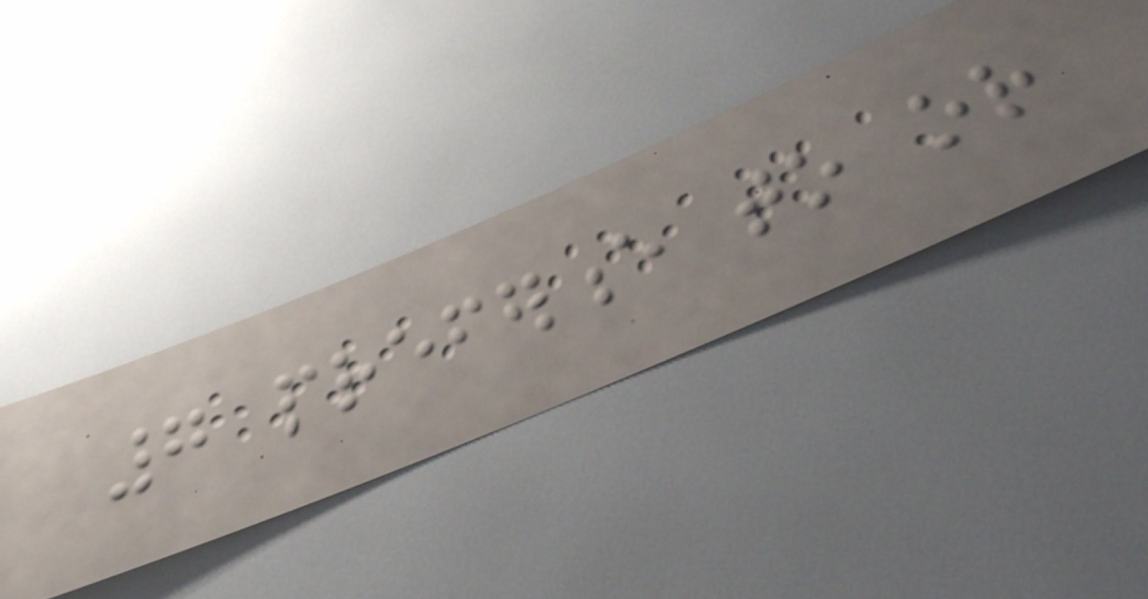7 preference to or
